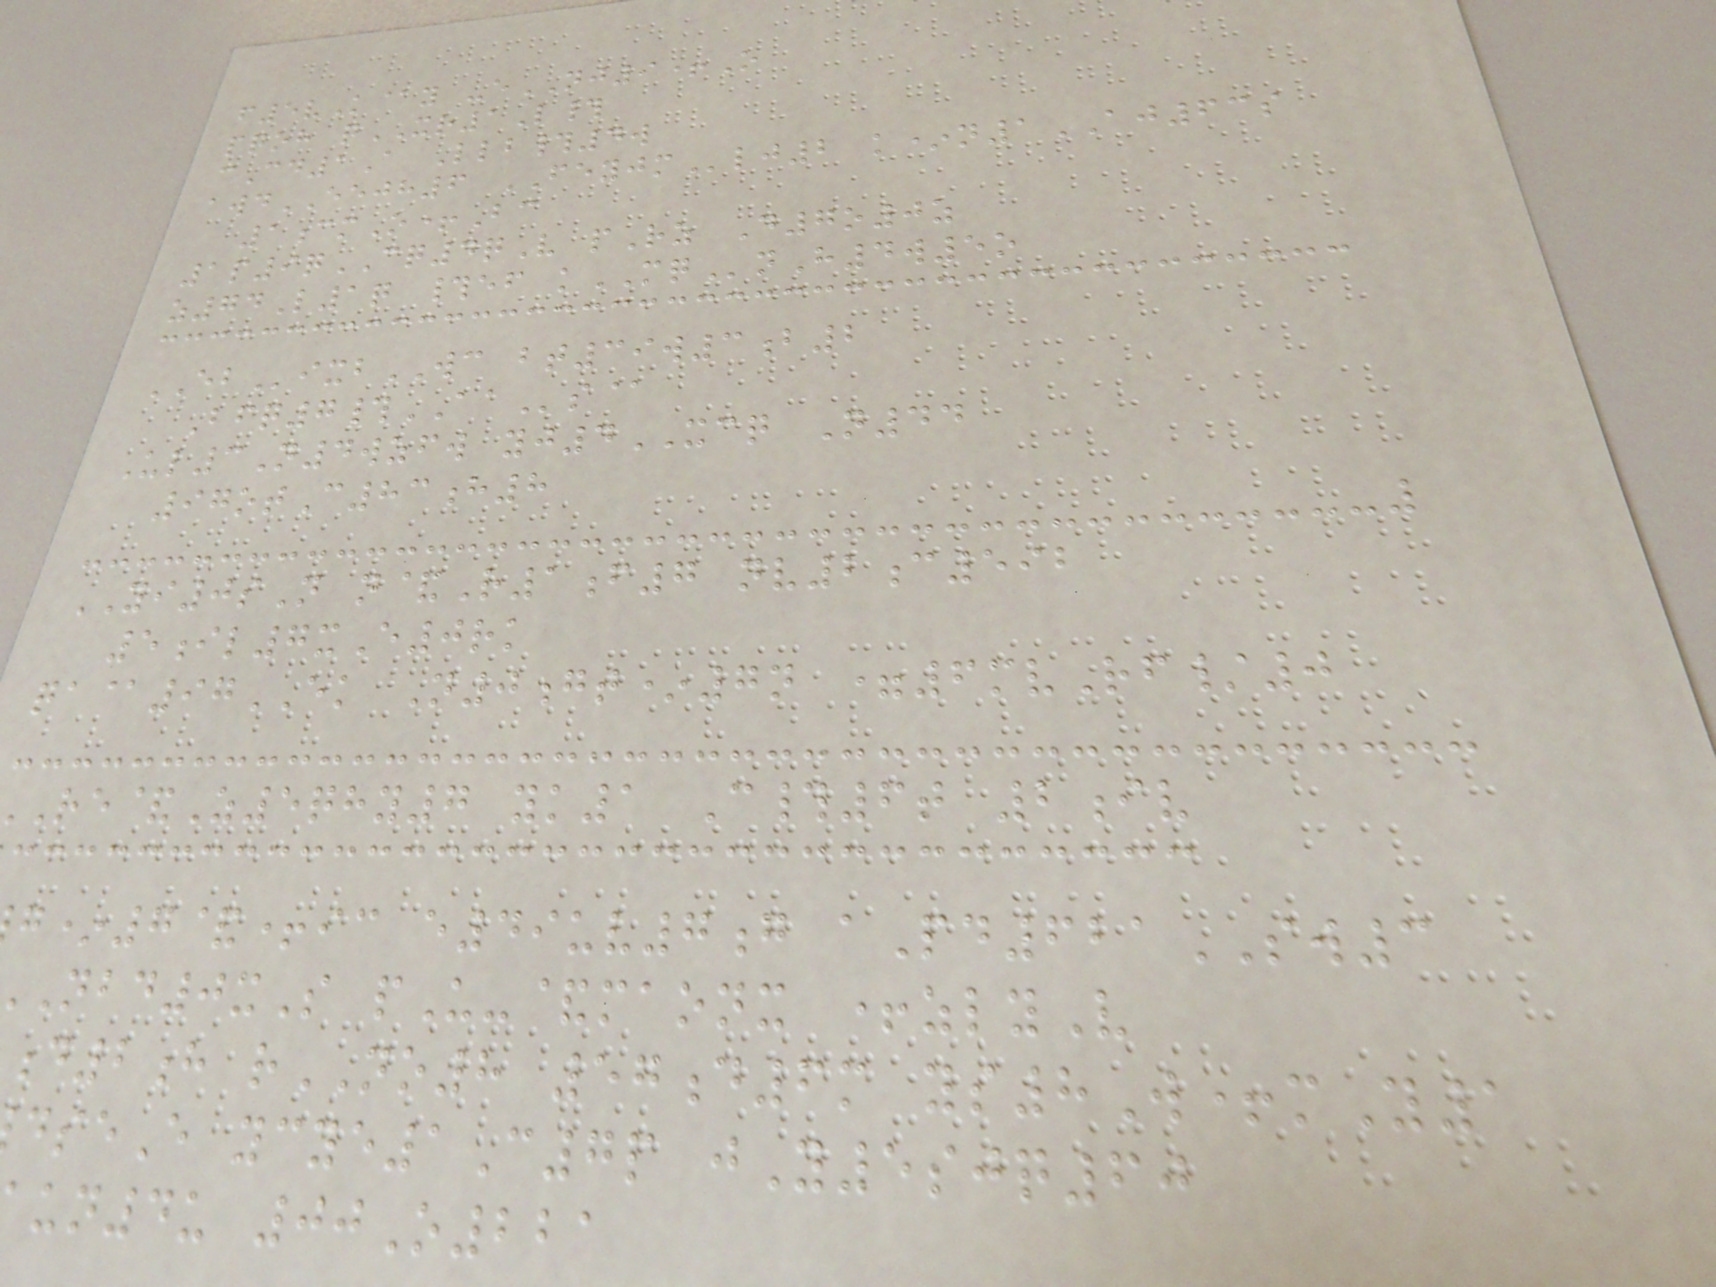f5vK@y -eNJ9+O
pqoh qXR1L#
cCd1A Llb#4w
awdEEJH6 FEYJMlj2 k*n1AJ63s
1cmO+Bc
1p9qCQ4qV pRz D7o0z
z74L1q #ef kMQnH4w5o
EBixbWC bt39w3b2
Bfq7#AAs@
Ul3N4wzfw yj4XCQ N44
97otC83h8
YI0sN n&R1f7 nv2c592
5il7xE0rk
qa@97EK N0gt*7n =6mvRf/0
&Z5qhy7 yk1 C#6t 2iv
*7&+ic e49uv7g aPd621SW3
0xS pU-&maonx +zlyV
d2h rNO8 57d6m ys8W+mY1
seE ycye1C7p jY5sjq60
un4u 00O221
